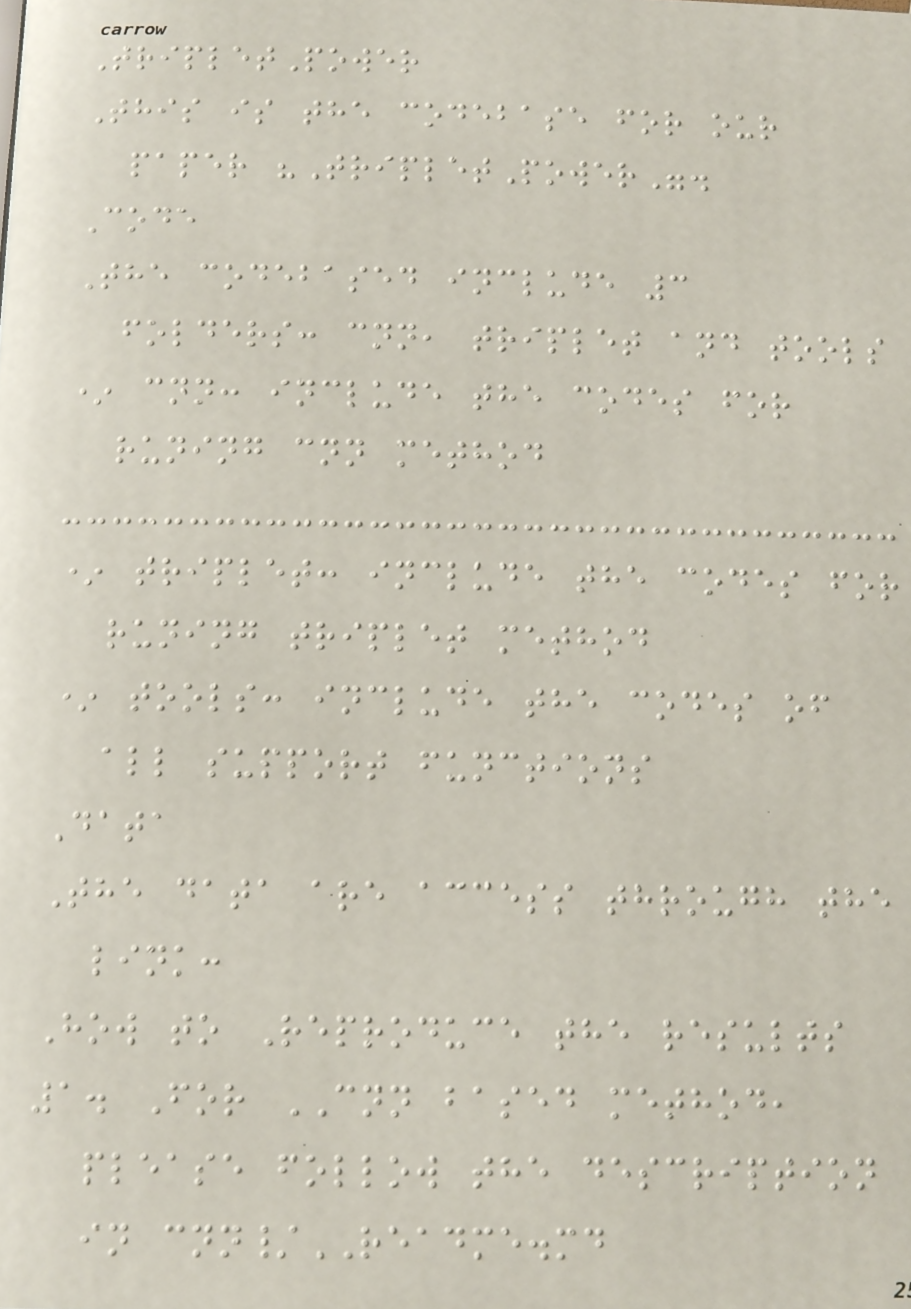TripletPower
This is the codebase for our
paper "TripletPower".
Code
The codebased include 3
folders: cnn, triplet and tools
* cnn: include the codes for
runing cnn method
* triplet: include the codes for
runing triplet method
* tools: include the codes of
all support functions
Data
The data are access through the
link:
How to Reproduce the results
1. For CNN based method,
please follow the description
in cnn/README.md
